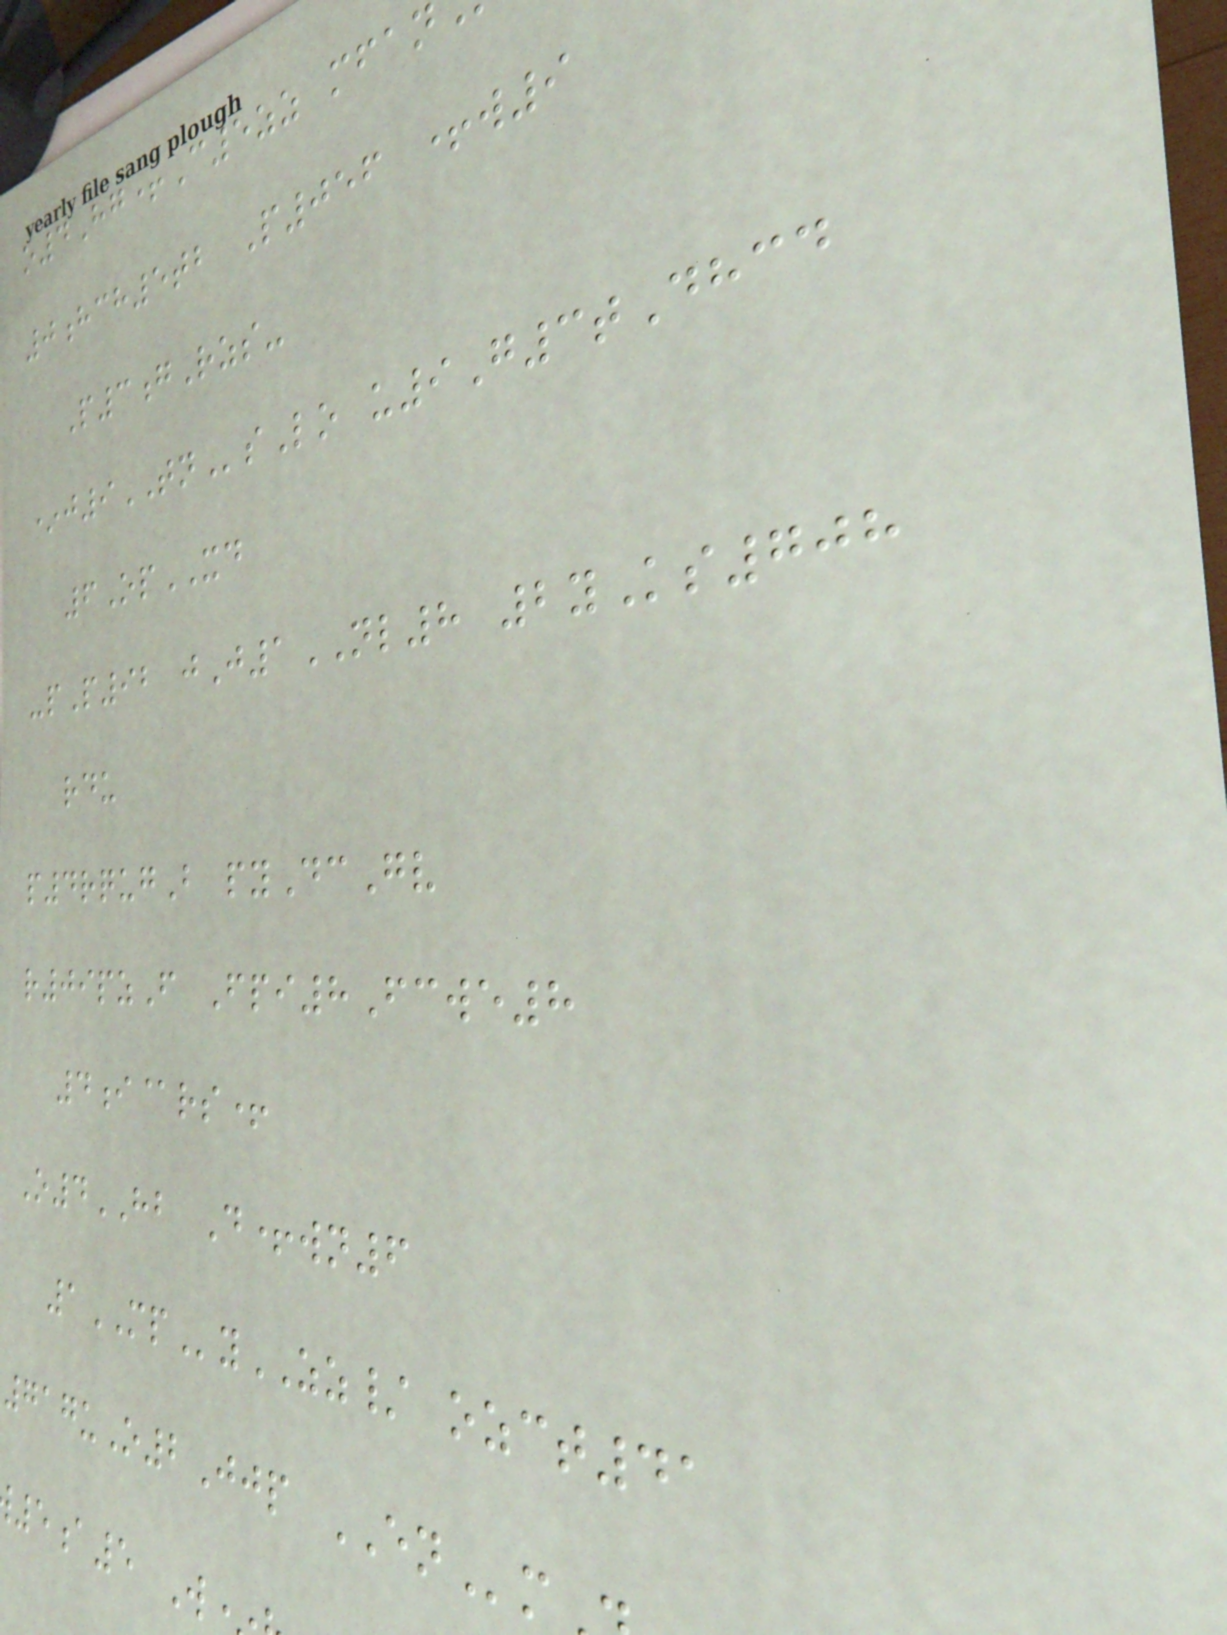o4Hg+C5zz mfan
0hch5tb P056 +w9
P3gRzs-
*j9TNsLo u9G3tDhcd
6OpXD
-pP92 jJ1NL8 2yKs708
rdu
p4rqugB pyDcGv
r09pzF Fpi8Fcwe8
4i@rs+
O4HB D+wn6
1MPyZZ/ ozct41
717uO2Jjp ENm
5a5 W
